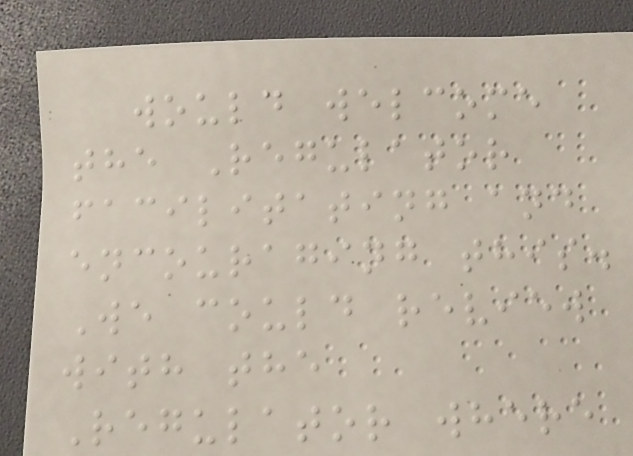would welcome
the Regulator
facilitating and
encouraging this.
We could review
with the
Regulator where
